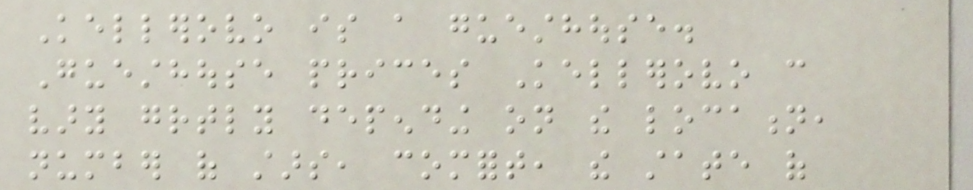Kellerovo is a guesthouse.
Guesthouse prices Kellerovo can
vary greatly depending on the location,
number of stars, comfort, the state of
